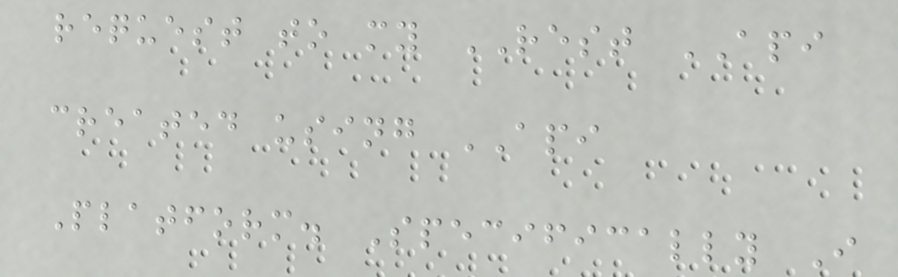request to my REST API
created using API
Platform. Specifically I
